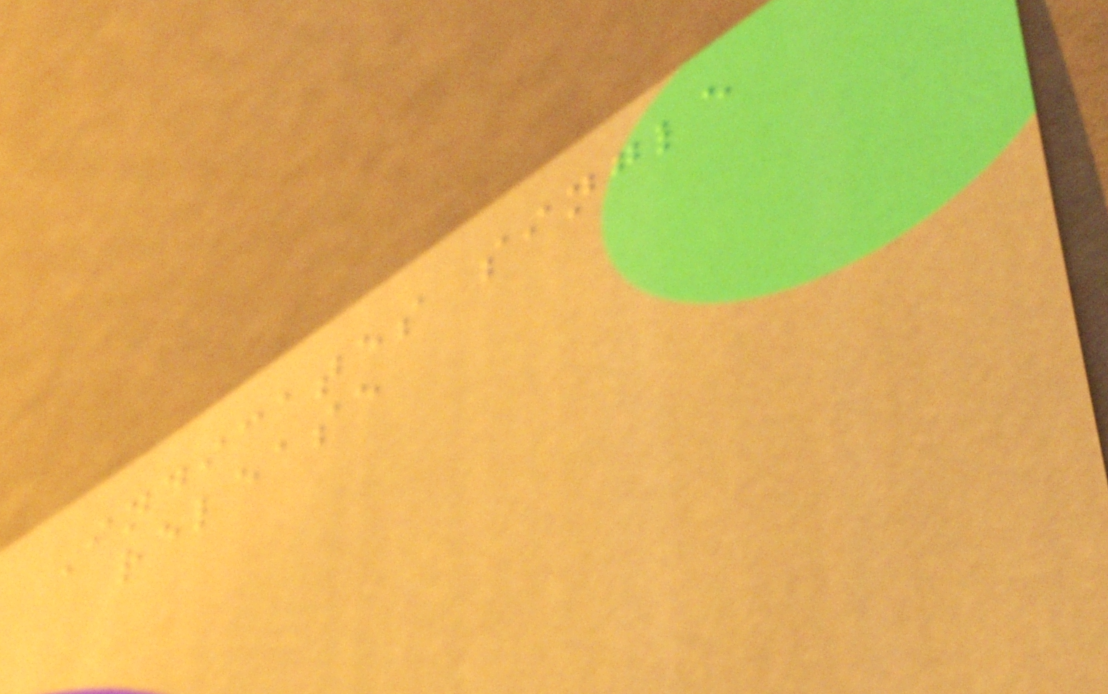Indicates single
release
